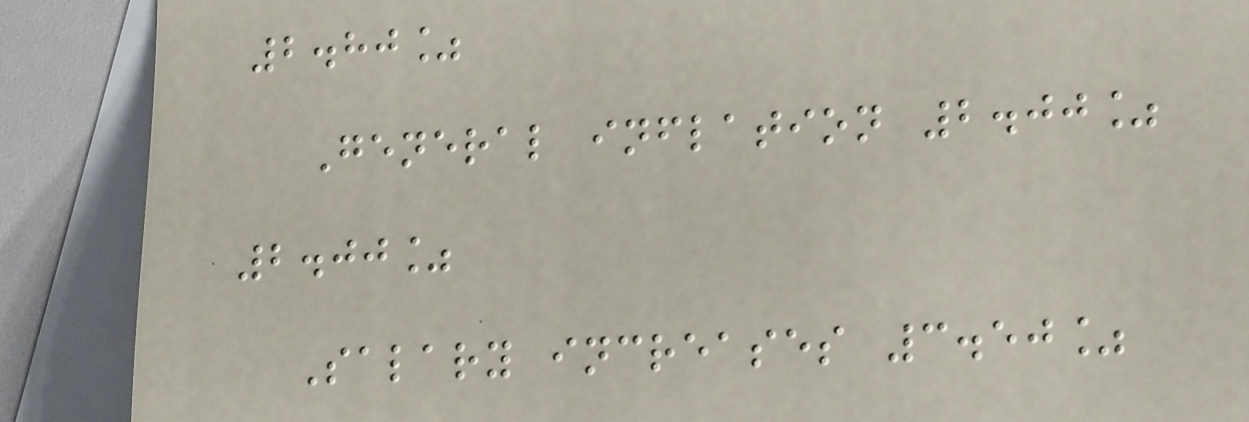2.80%
General inflation 2.00%
2.00%
Salary increases 3.50%
